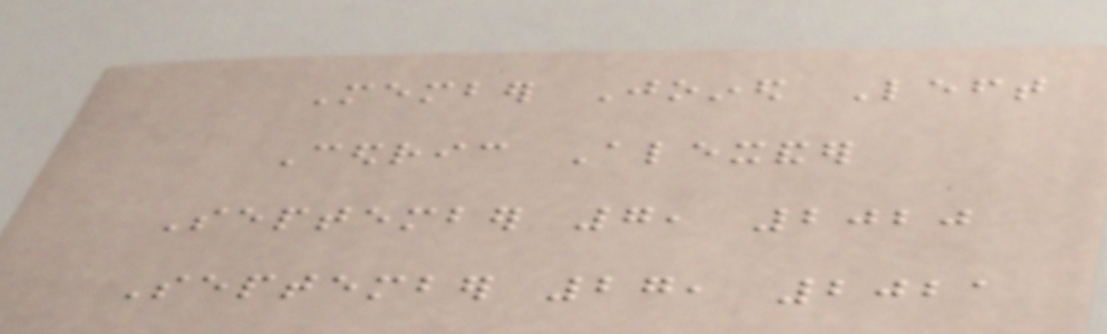Member Joined Left
Cedric Alexander
September 7, 2020
September 27, 2021
